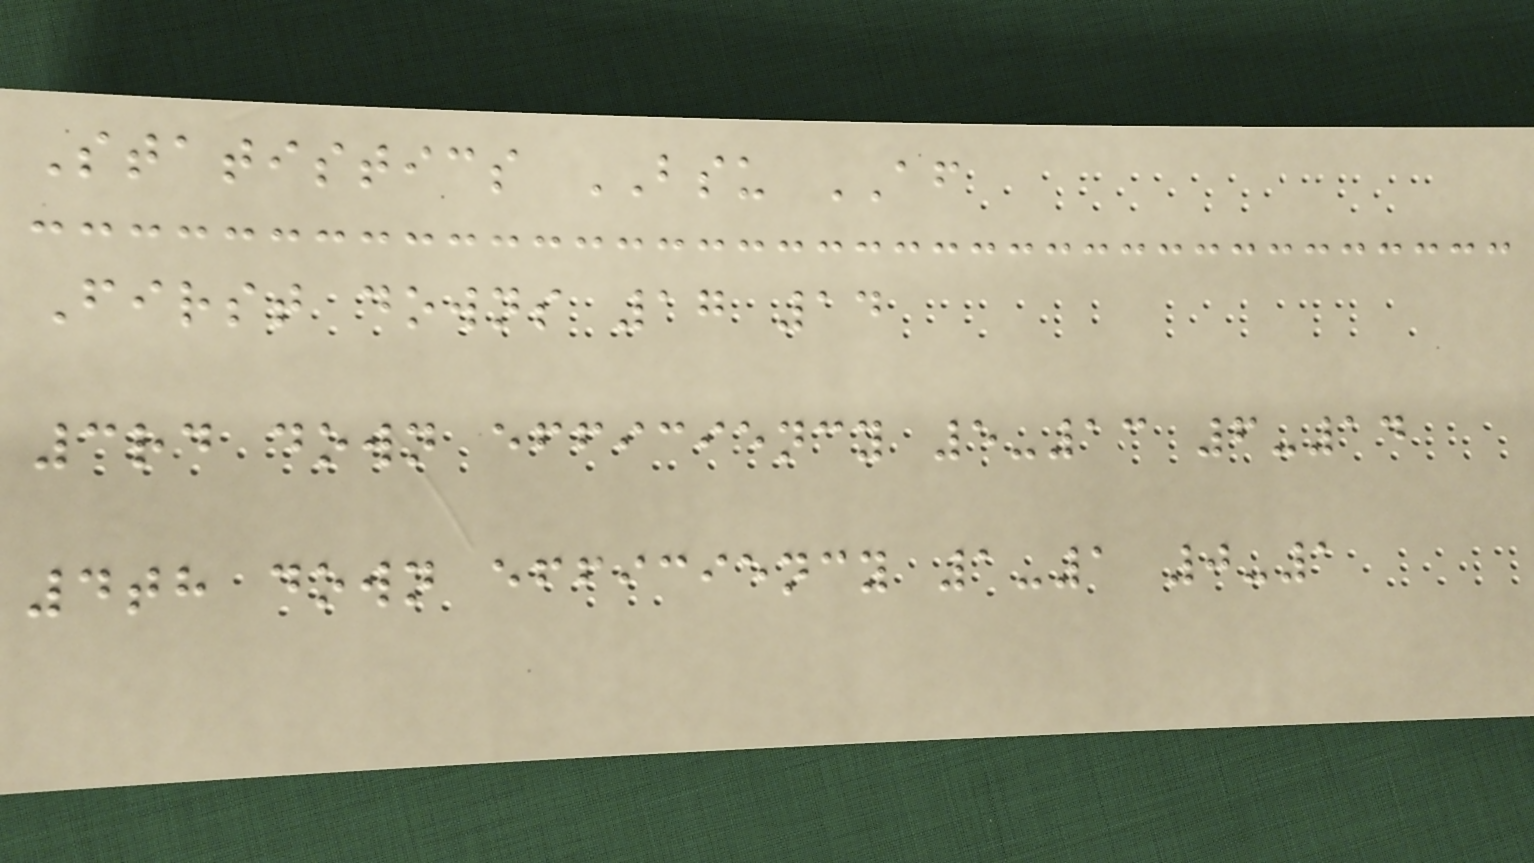Statistics BSU AF
First downs 17 14
3rd down efficiency 5-13 6-14
4th down efficiency 1-1 0-1
